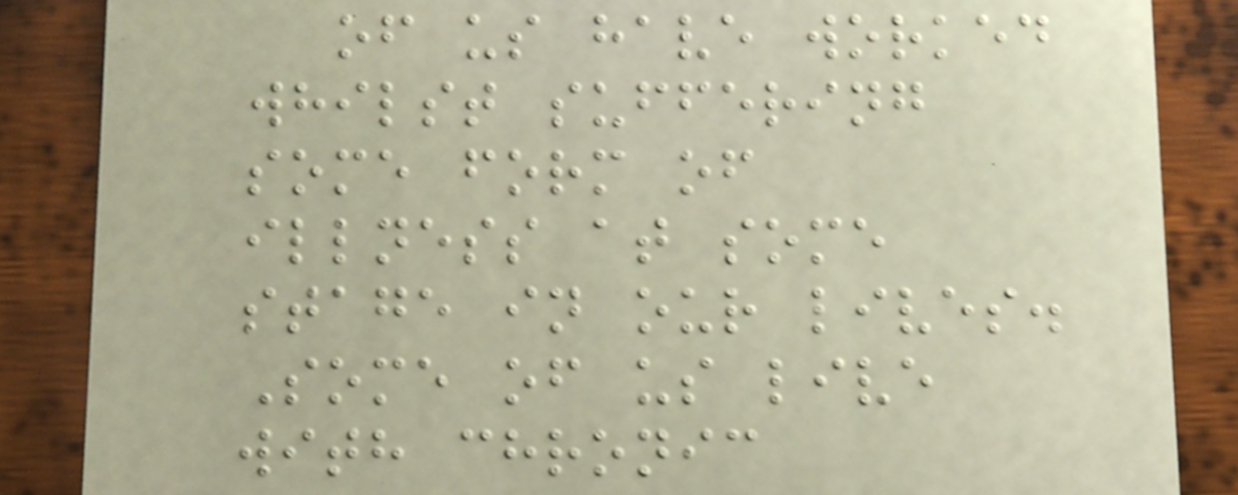of us have worked
whilst suffering
some form of
illness at some
stage in our lives.
Some of us live
with chronic
